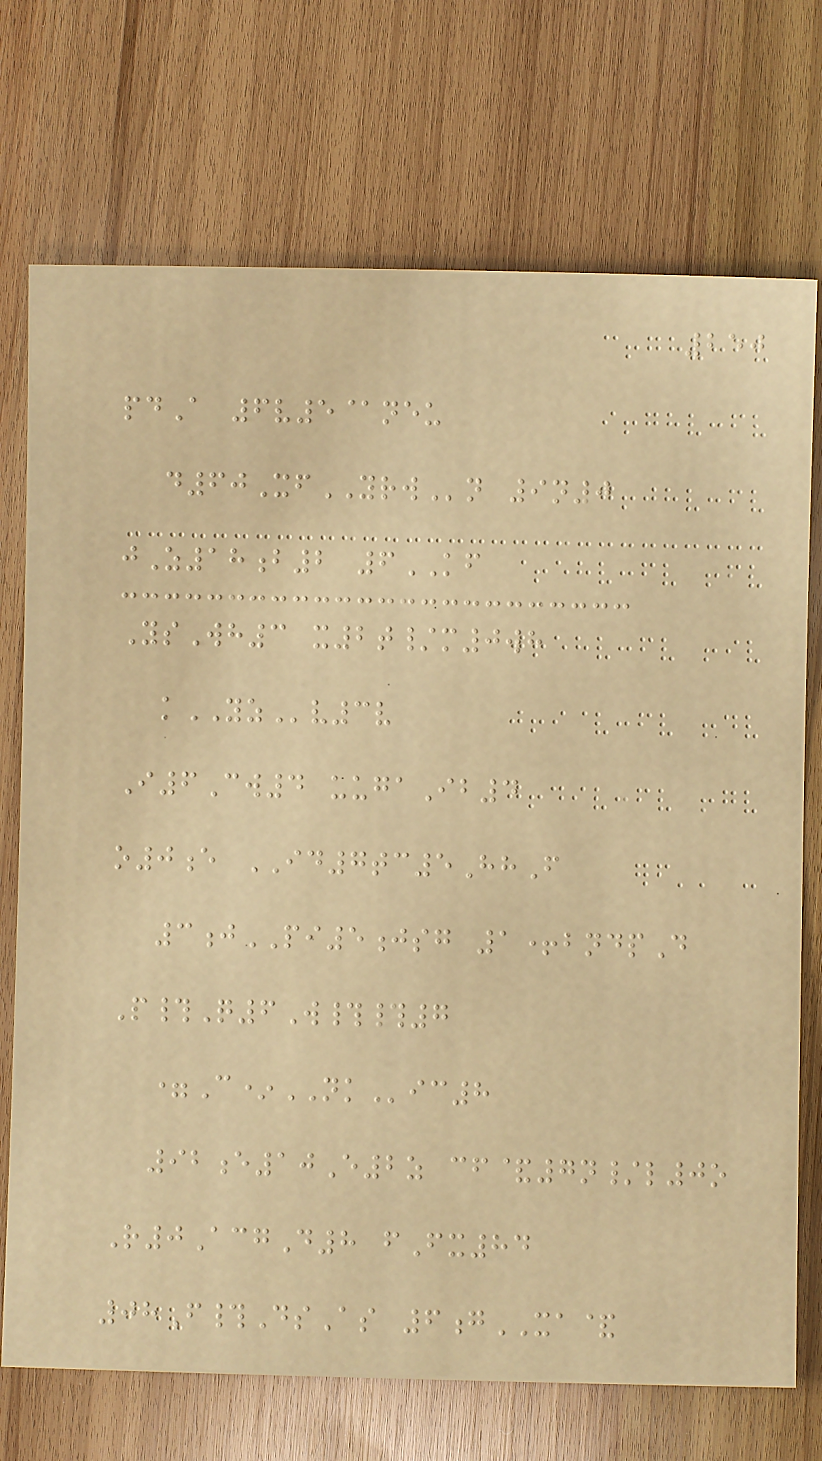250
pdA 6v5@neu
d60XfYRWn 9n0
jZ18b2 6KF
YsWh3 x2t/m0wh
kYZv3v
I6Cw4 uugaIb4
o0e ID7tc5HhF
3jPI5jsg 1+bndpD
P#Q6W##7
=C*NKic8
92e10E2z cf&7n/l0o
R0AcgD8 fFx84
08F#DsAs 6gXA&
